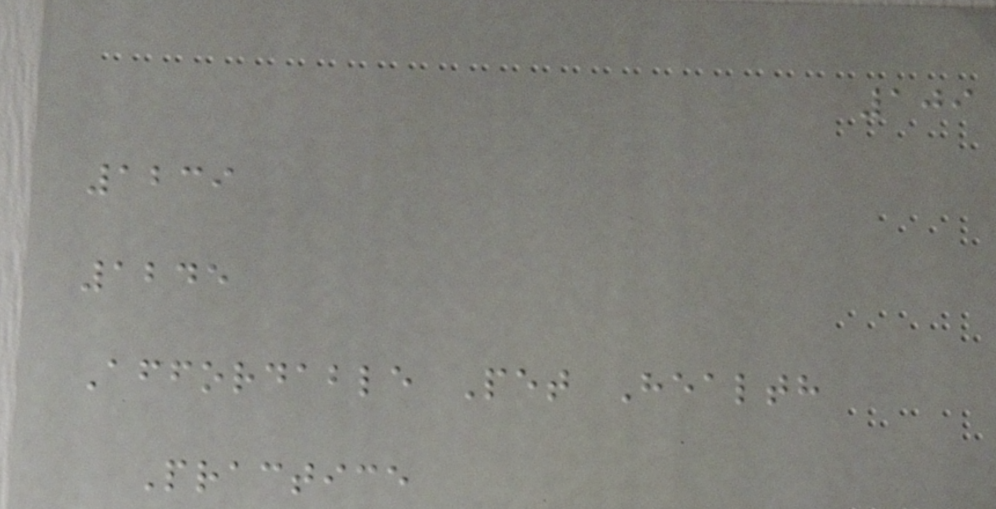109
1239
1245
Affordable Pet Health
Practice
